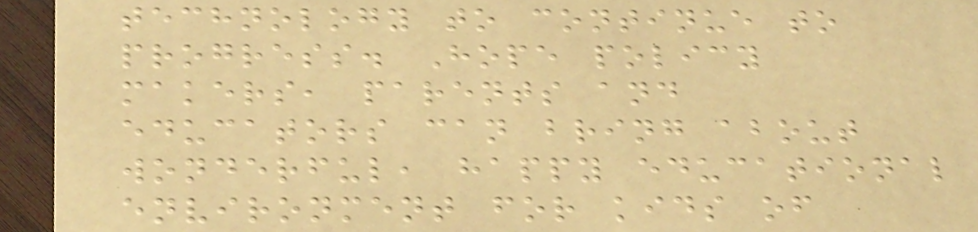technology to continue to
progress. Hope policy
makers, parents and
educators can bring about
wonderful, happy educational
environment for kids of
